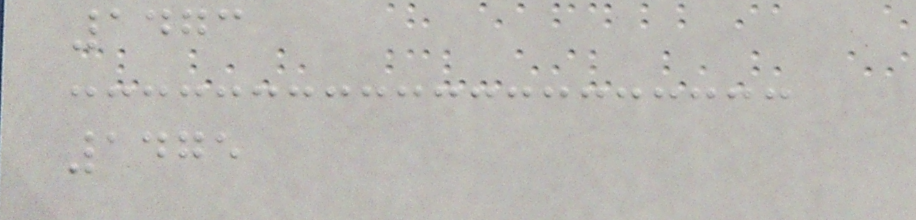1473
1475
